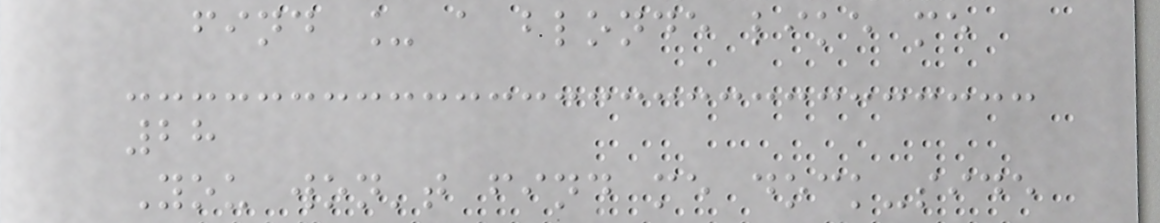find _ a blonde like me
28
You won't find me dock-side
